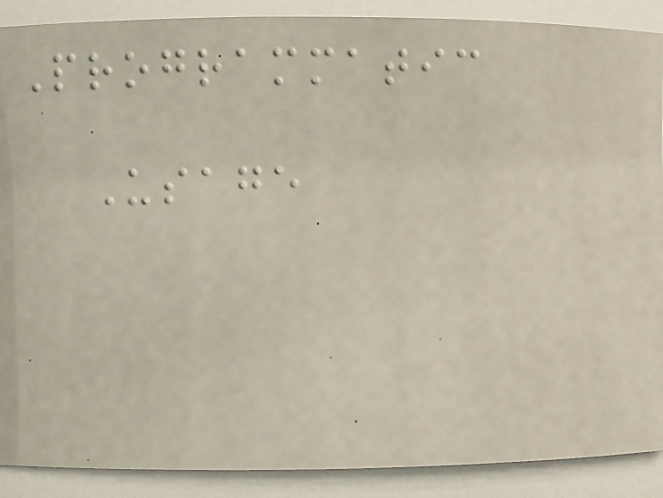Programmatic
Usage
